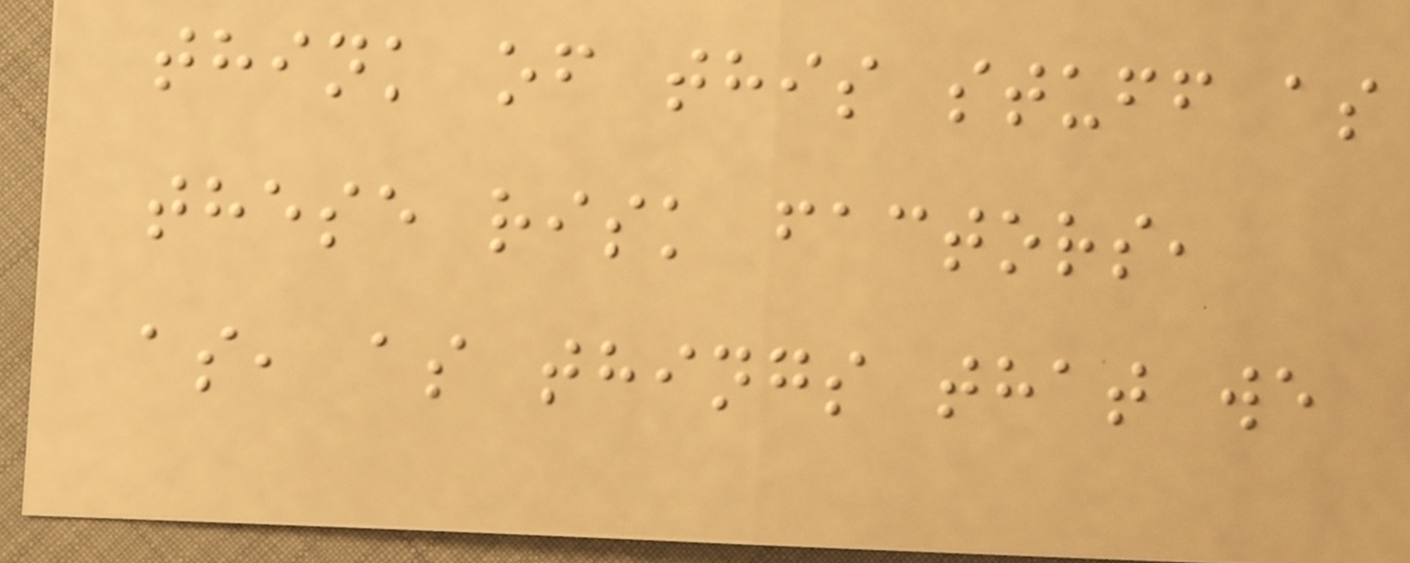think of this stuff as
these risk factors,
as, as things that we
